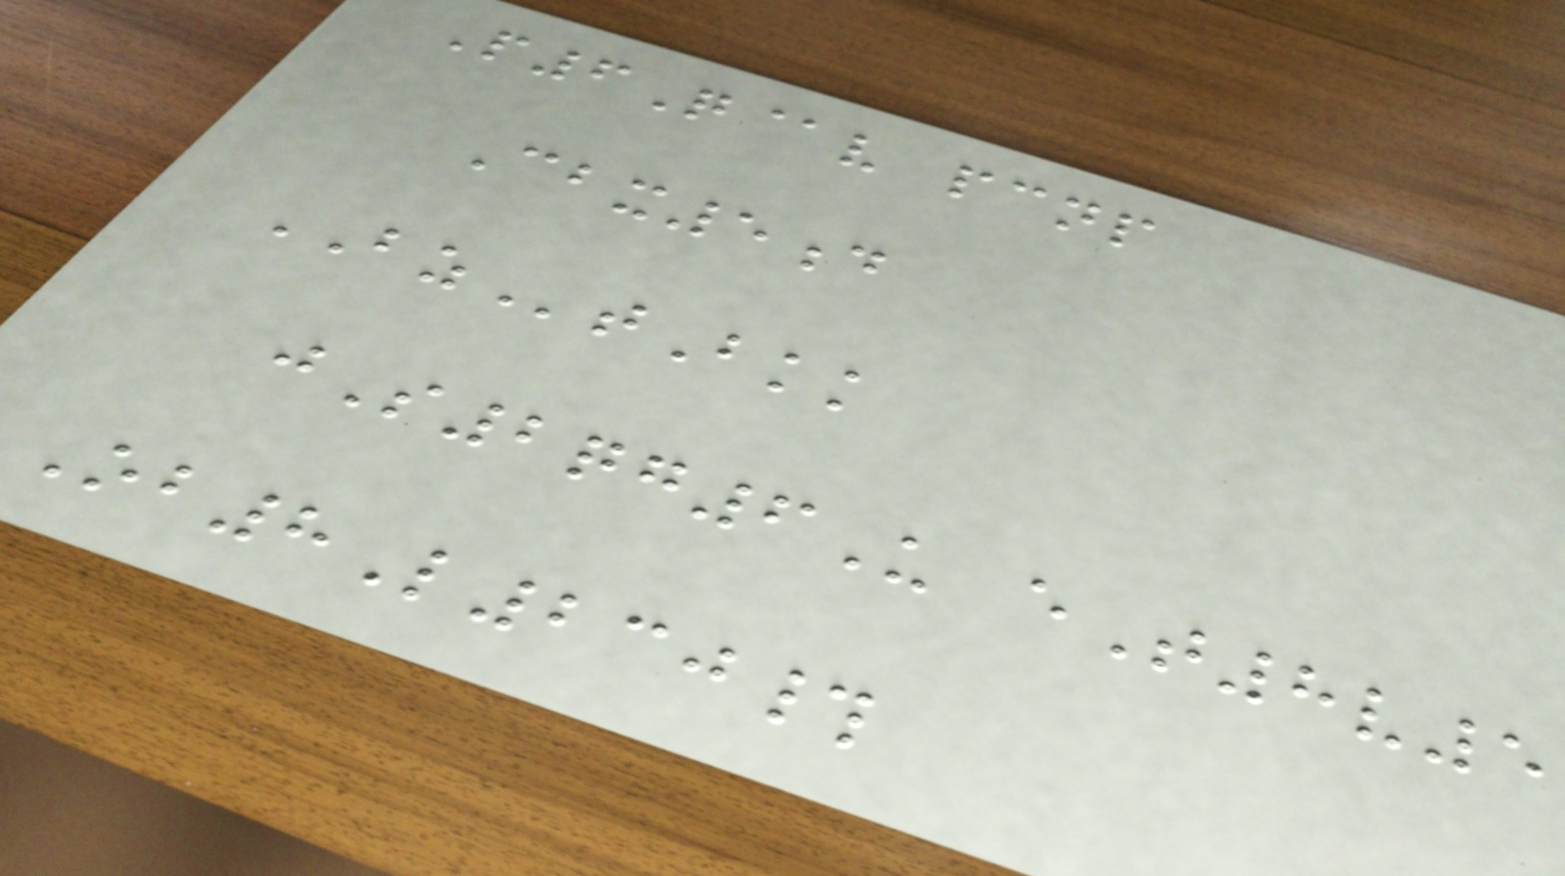P6Q@v pcnp
Cbx5d
BZtBkk
jS2qg6U eT8v5
Ob8L230#
